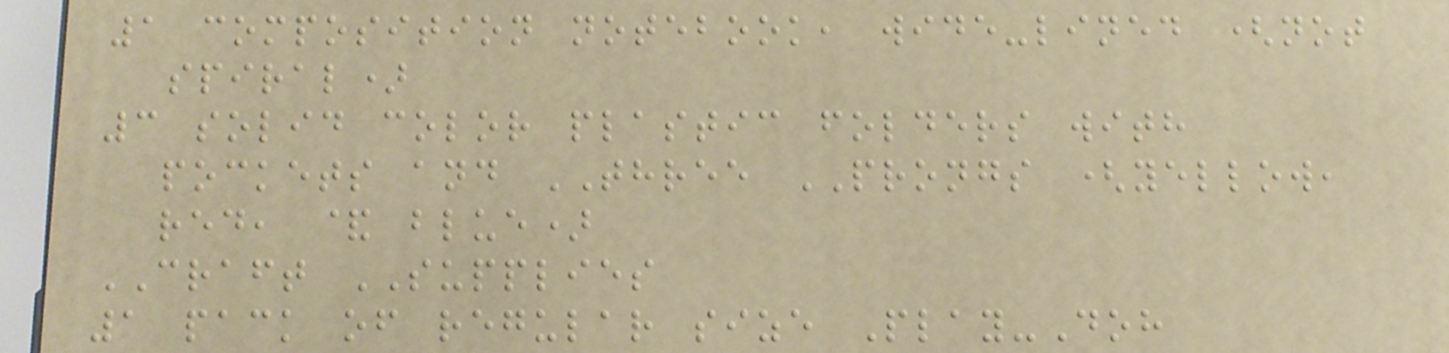1 composition notebook, wide-lined (not
spiral)
3 solid color plastic folders with
pockets and THREE PRONGS (yellow,
red, & blue)
CRAFT SUPPLIES
1 pack of regular size Play-Doh
